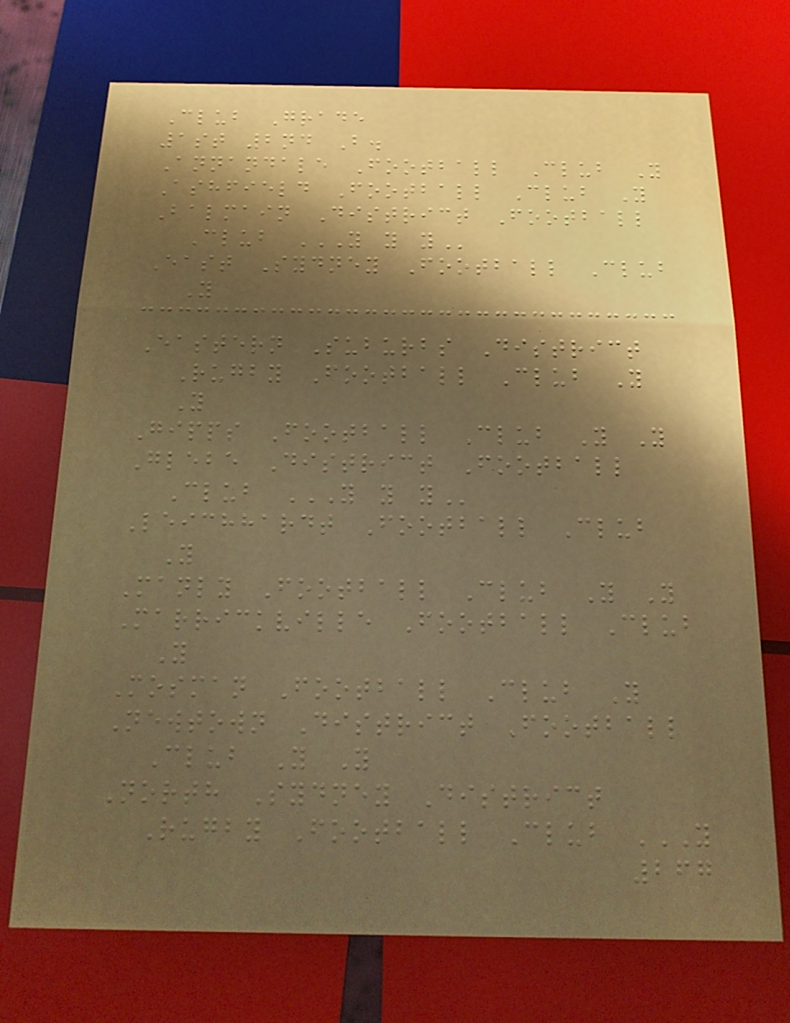Club Grade
1st 2nd B.
Annandale Football Club Y
Ashfield Football Club Y
Balmain District Football
Club Y Y Y
East Sydney Football Club
Y
Eastern Suburbs District
Rugby Football Club Y
Y
Gipps Football Club Y Y
Glebe District Football
Club Y Y Y
Leichhardt Football Club
Y
Manly Football Club Y Y
Marrickville Football Club
Y
Mosman Football Club Y
Newtown District Football
Club Y Y
North Sydney District
Rugby Football Club Y
267
